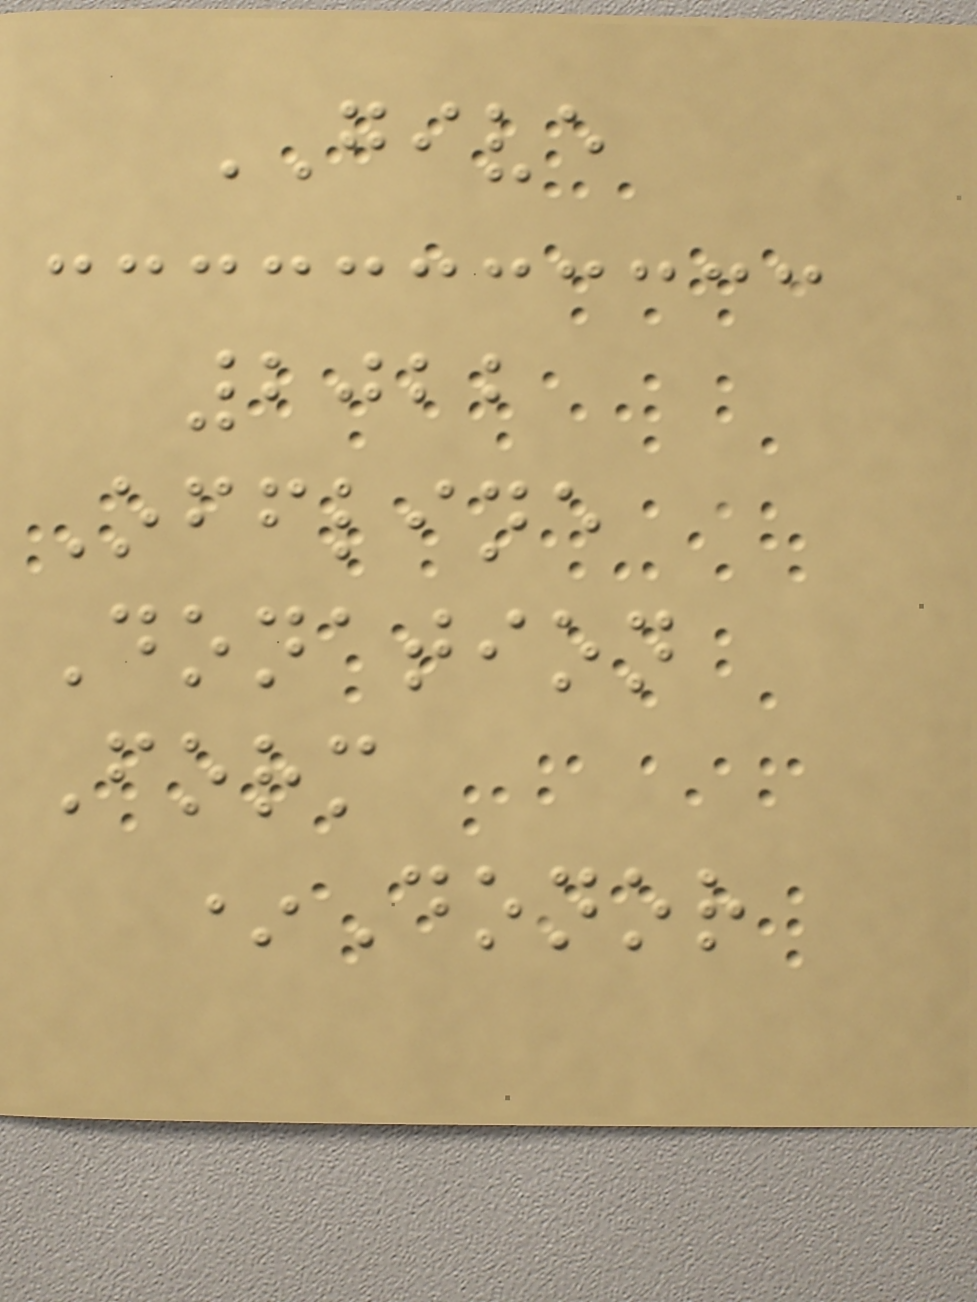GIVE
2022
Offline
Donation
Form
*Donor
